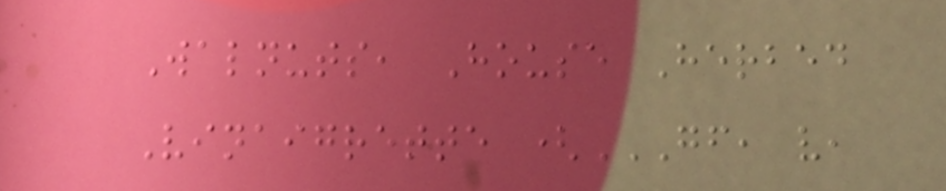Walnuts, House Herbed
Vinaigrette (GF, V,
